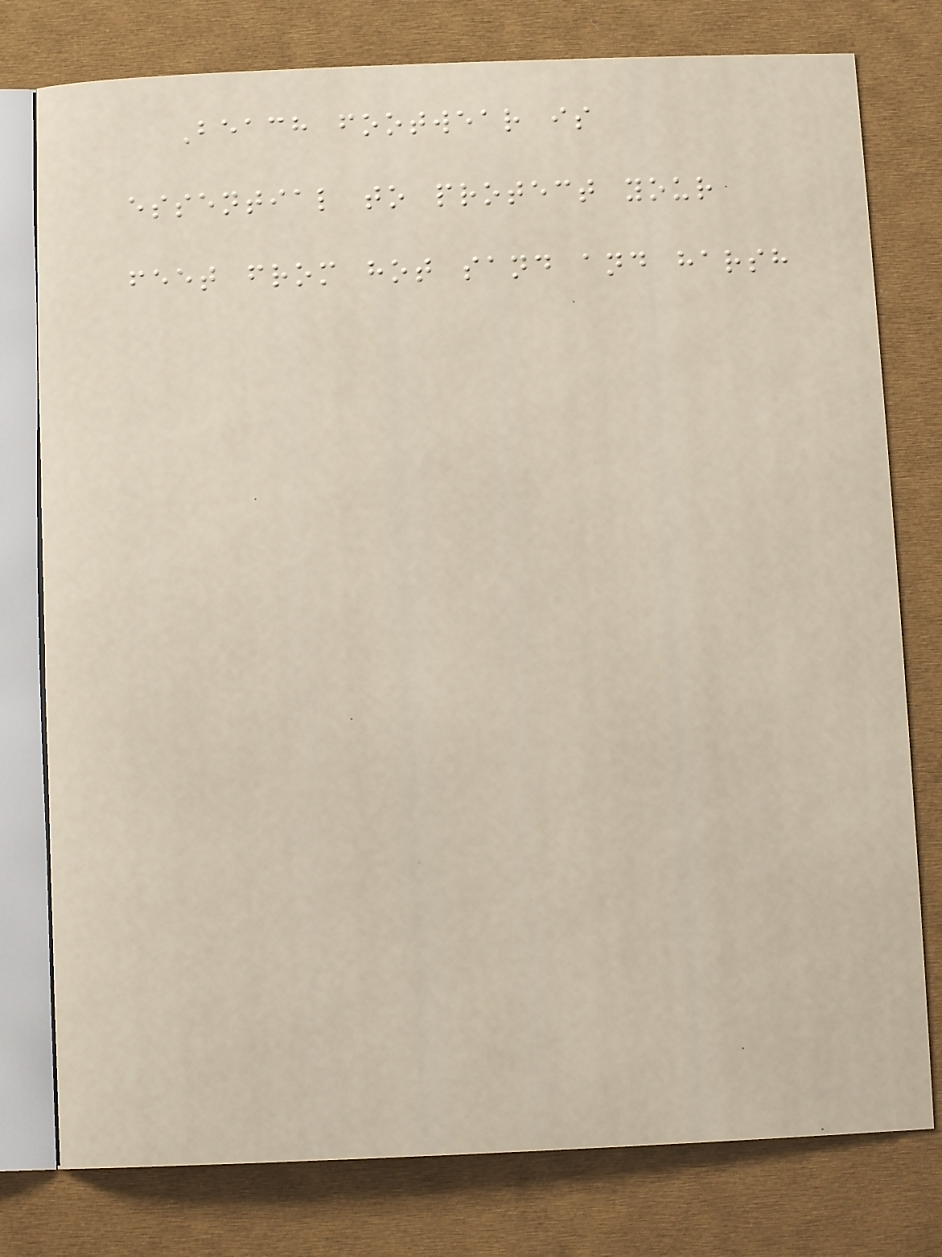Beach footwear is
essential to protect your
feet from hot sand and harsh
